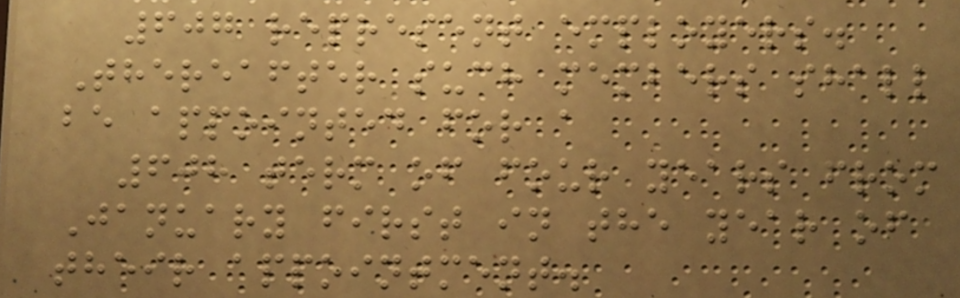607 represent employers.
Thereafter such members shall
be appointed for a
608 term of four years from
January first in the year of
their appointment.
